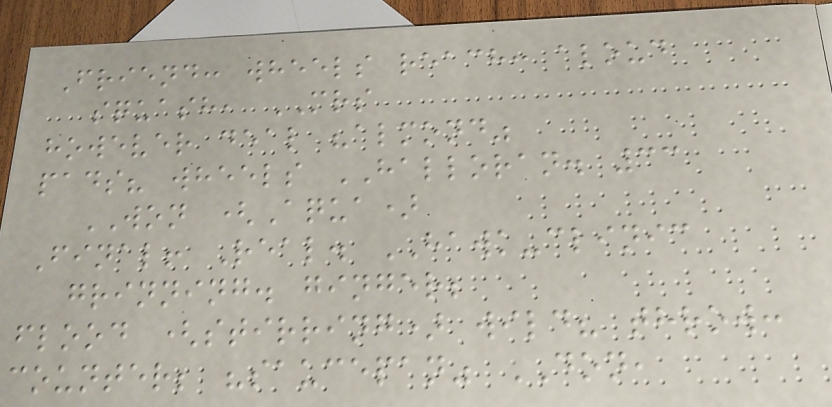Friend: wheels reach: aloud
squash, MRS
however deal "almond"
pads? wheels HALLORAN. 33
WON (Aqua)
Final! Real. HAWK-clinic
grinning. ginger;
flood (stirring) wild? throw:
counter; "saucepan" DON,
